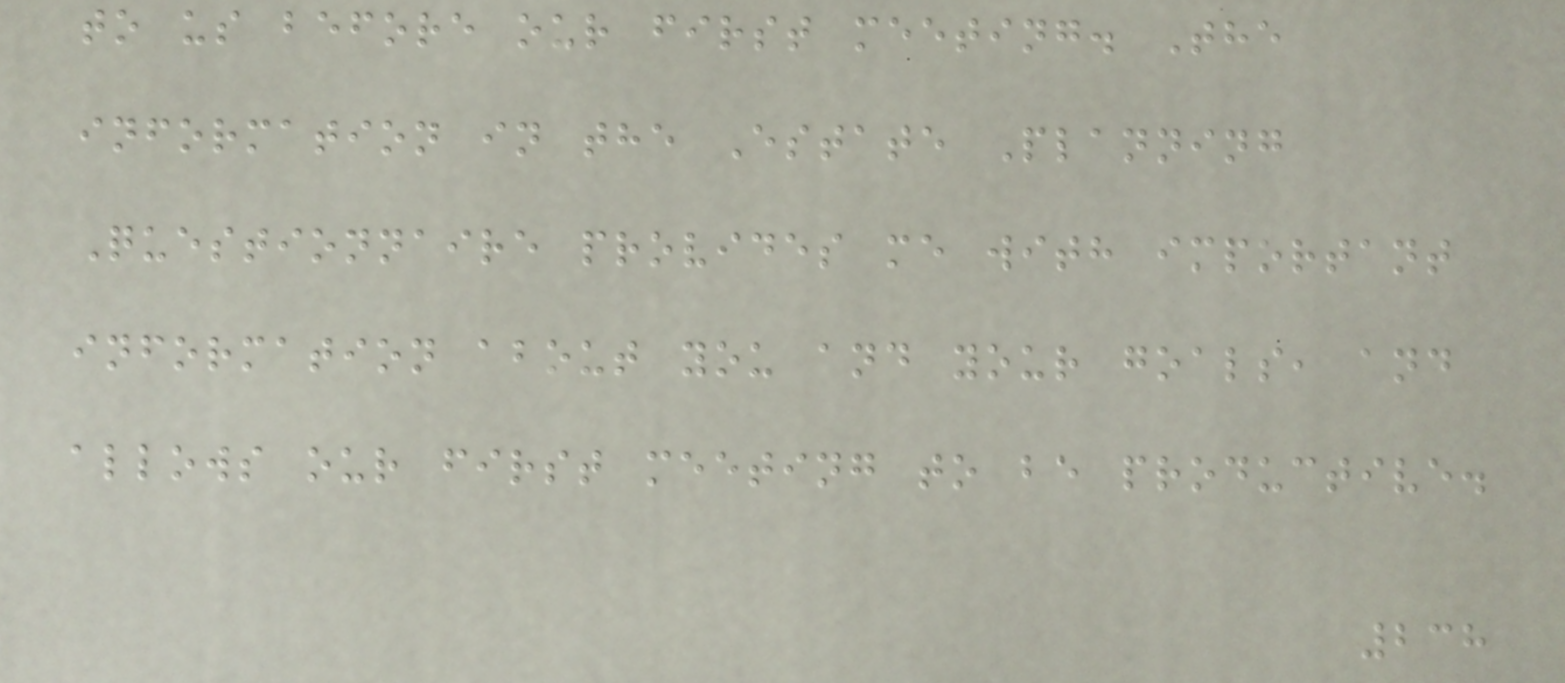to us before our first meeting. The
information in the Estate Planning
Questionnaire provides me with important
information about you and your goals, and
allows our first meeting to be productive.
238
